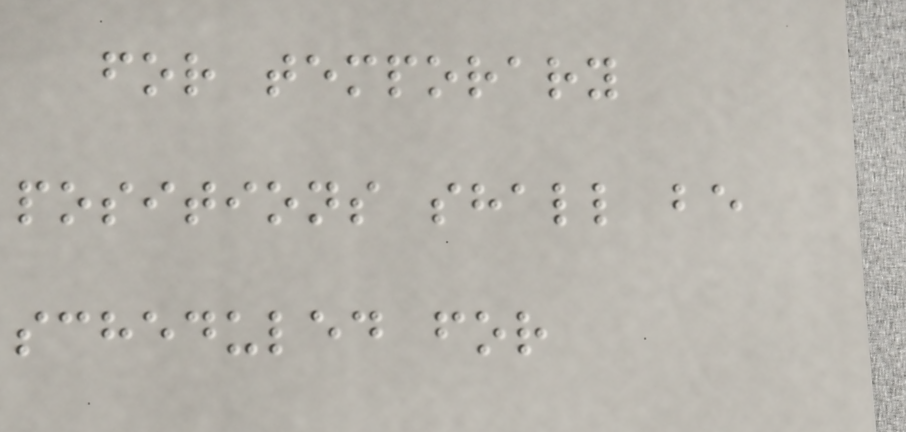for temporary
positions shall be
scheduled for
